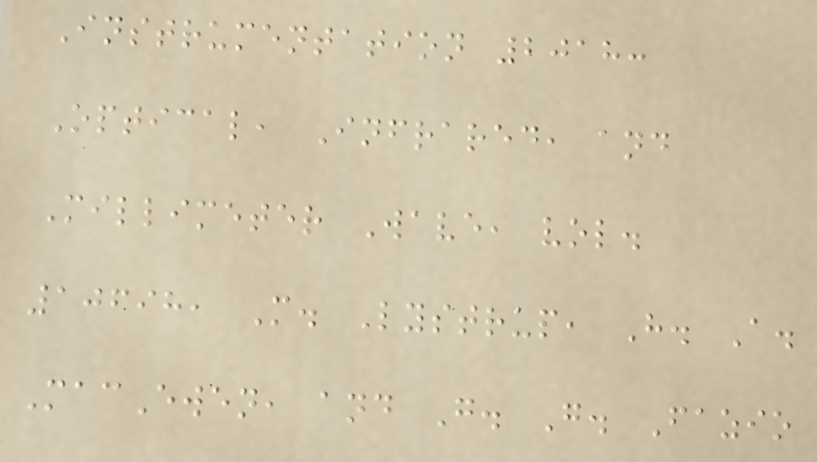Instrumentation 2018:
Optical, Infrared, and
Millimeter Wave, vol.
10698, M. Lystrup, H. A.
MacEwen, and G. G. Fazio
